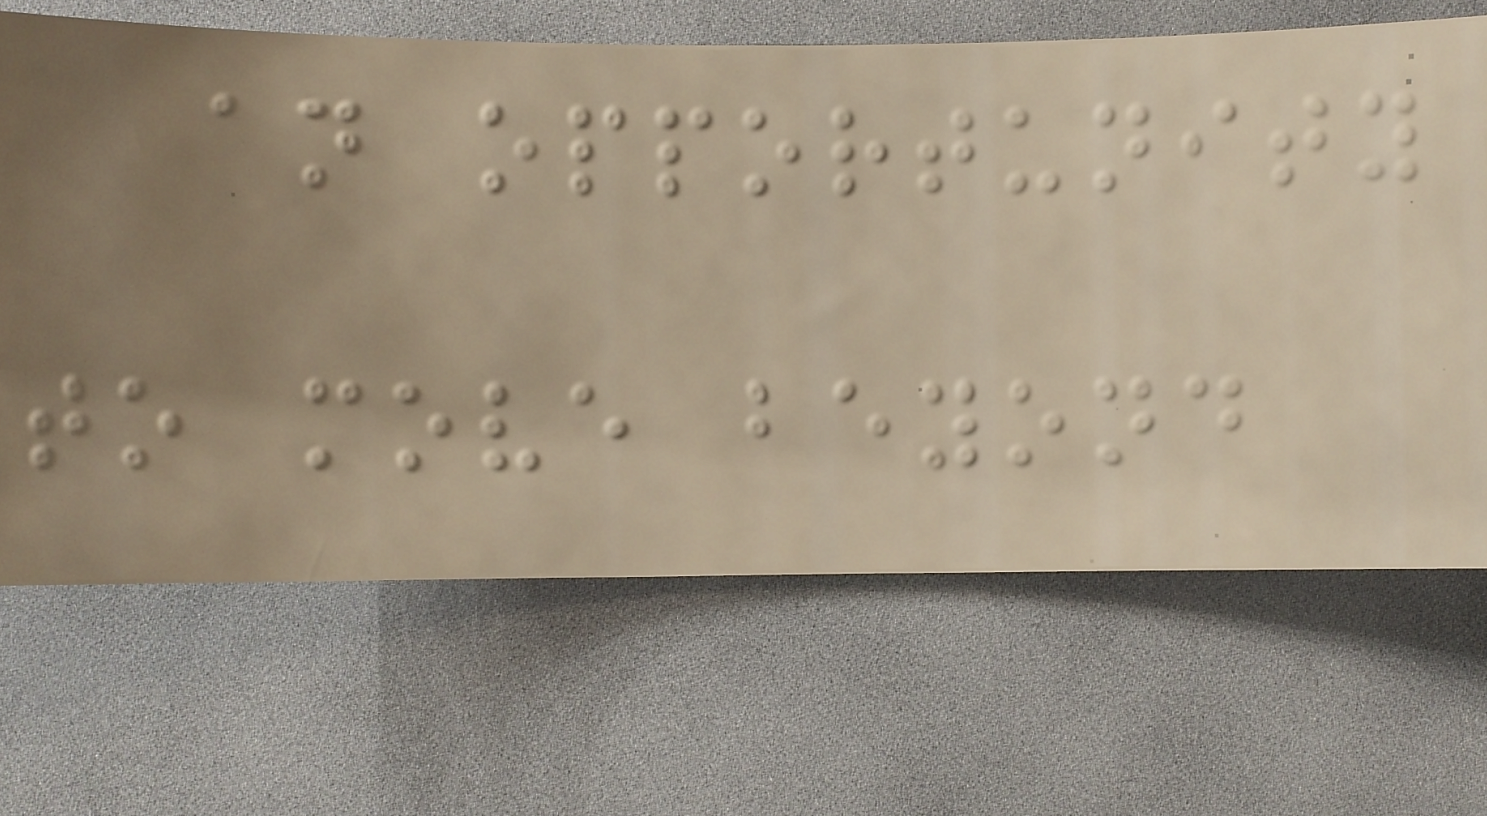an opportunity
to move beyond
